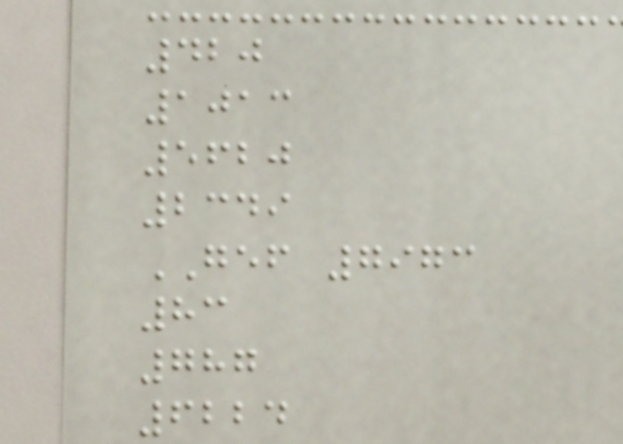420
1013
5620
2349
GEF 7973
83
787
6224
